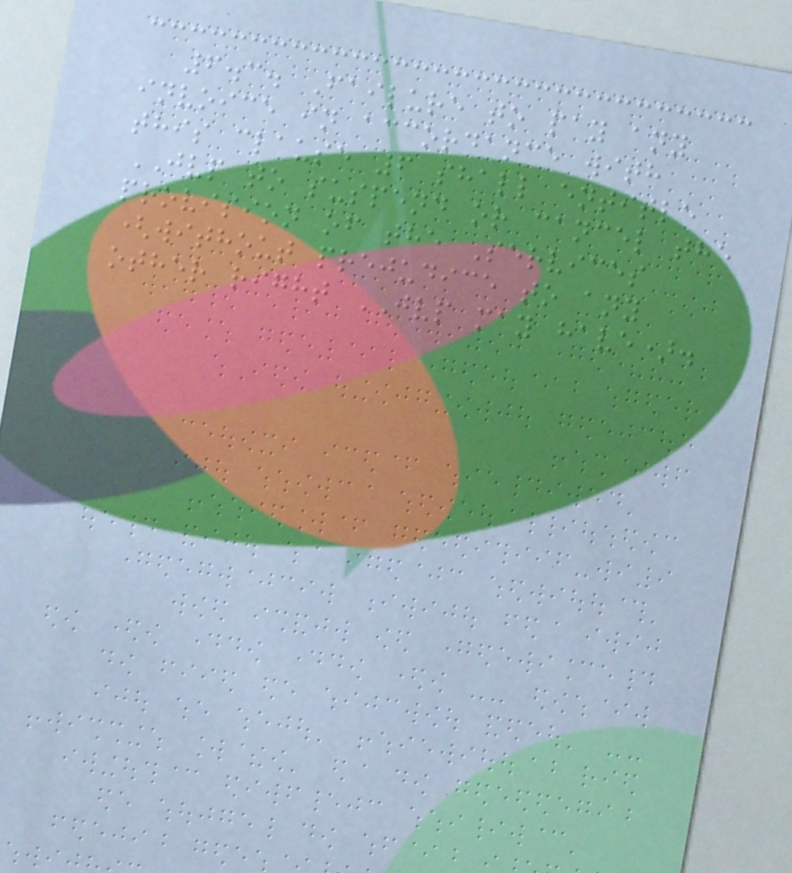6.3. Failure to pay any
invoice in accordance with
this clause 6 shall entitle
JVP to suspend or cancel the
provision of the Services
(without prejudice to any
other right JVP may have).
